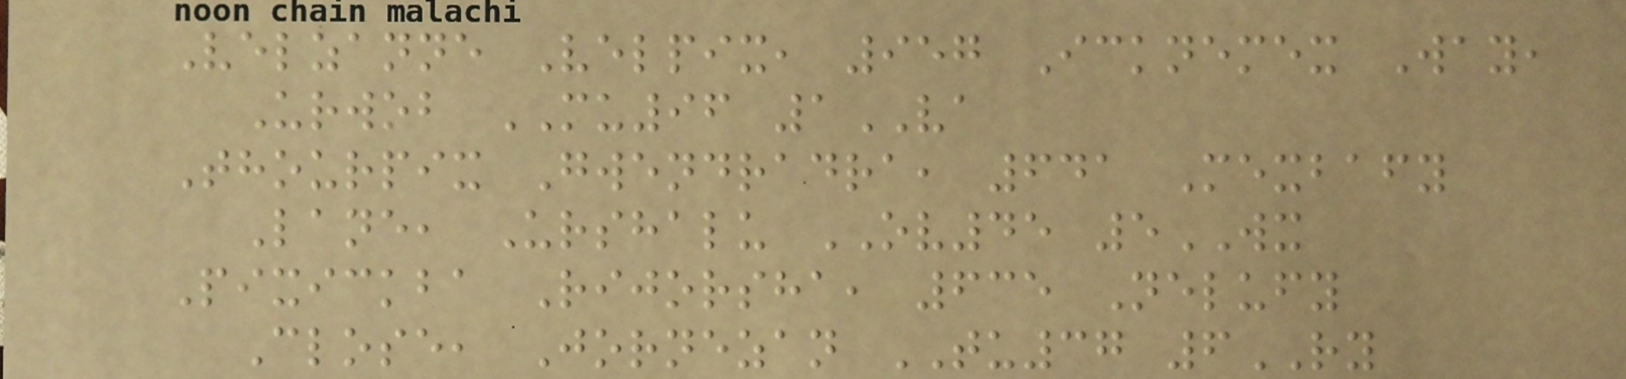Velzanne Velpix, 957 Icknemex Way,
Urwob MU96 1VA
Thourpix Gwendradra, 641 Mexbafy
Lane, Urshalu OV45 5WX
Pixickba Rijorsha, 635 Nelufy
Close, Jornezan TU37 6RY
